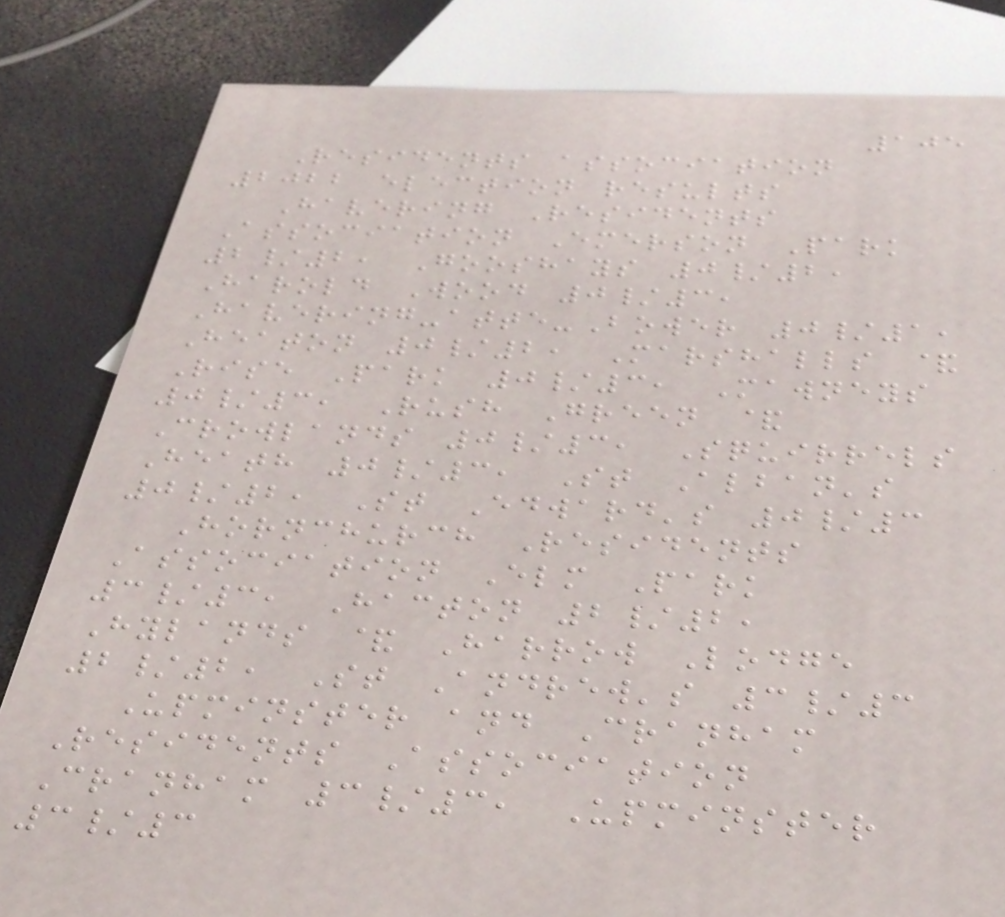105
Residents association
2022 election results
Havering Residents
Association Emerson Park
2/2, Gooshays 0/2,
Harold Wood 0/3,
Havering-atte-Bower 0/1,
Heaton 0/2, Marshalls &
Rise Park 0/3, Mawneys
0/3, Rush Green &
Crowlands 0/3, Squirrels
Heath 0/3, St Alban's
0/2, St Edward's 0/3
Hornchurch Residents
Association Elm Park
3/3, Hacton 2/2,
Hylands & Harrow Lodge
2/2, St Andrew's 3/3
Upminster and Cranham
Residents Association
Cranham 3/3, Upminster
3/3
